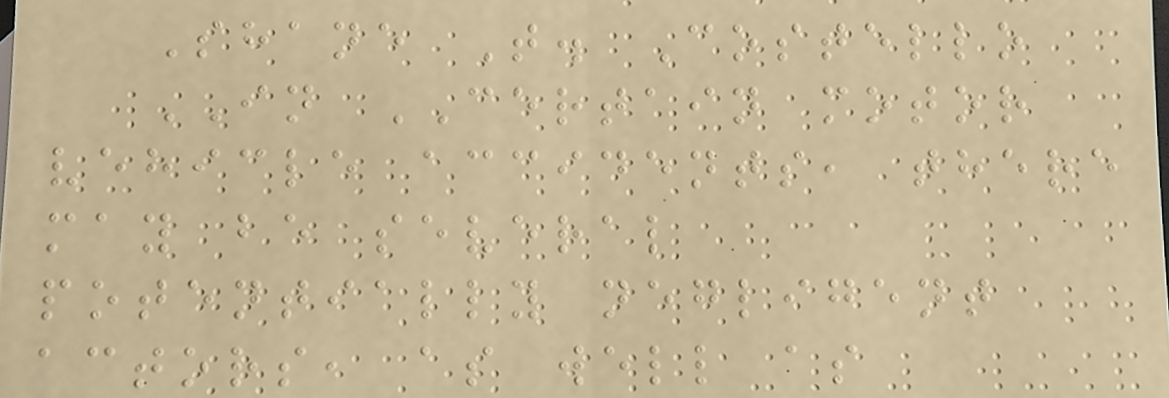Shane T. Costello
IN CERTAIN motor
vehicle accidents, there
may be several
potentially negligent
actors, as well as
